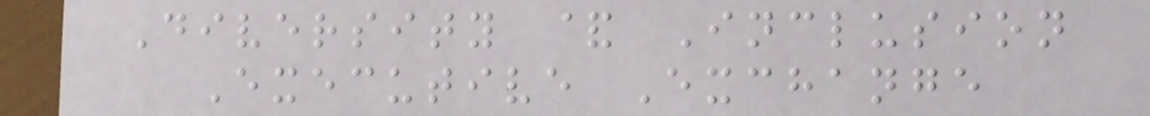Diversity & Inclusion
Executive Exchange
